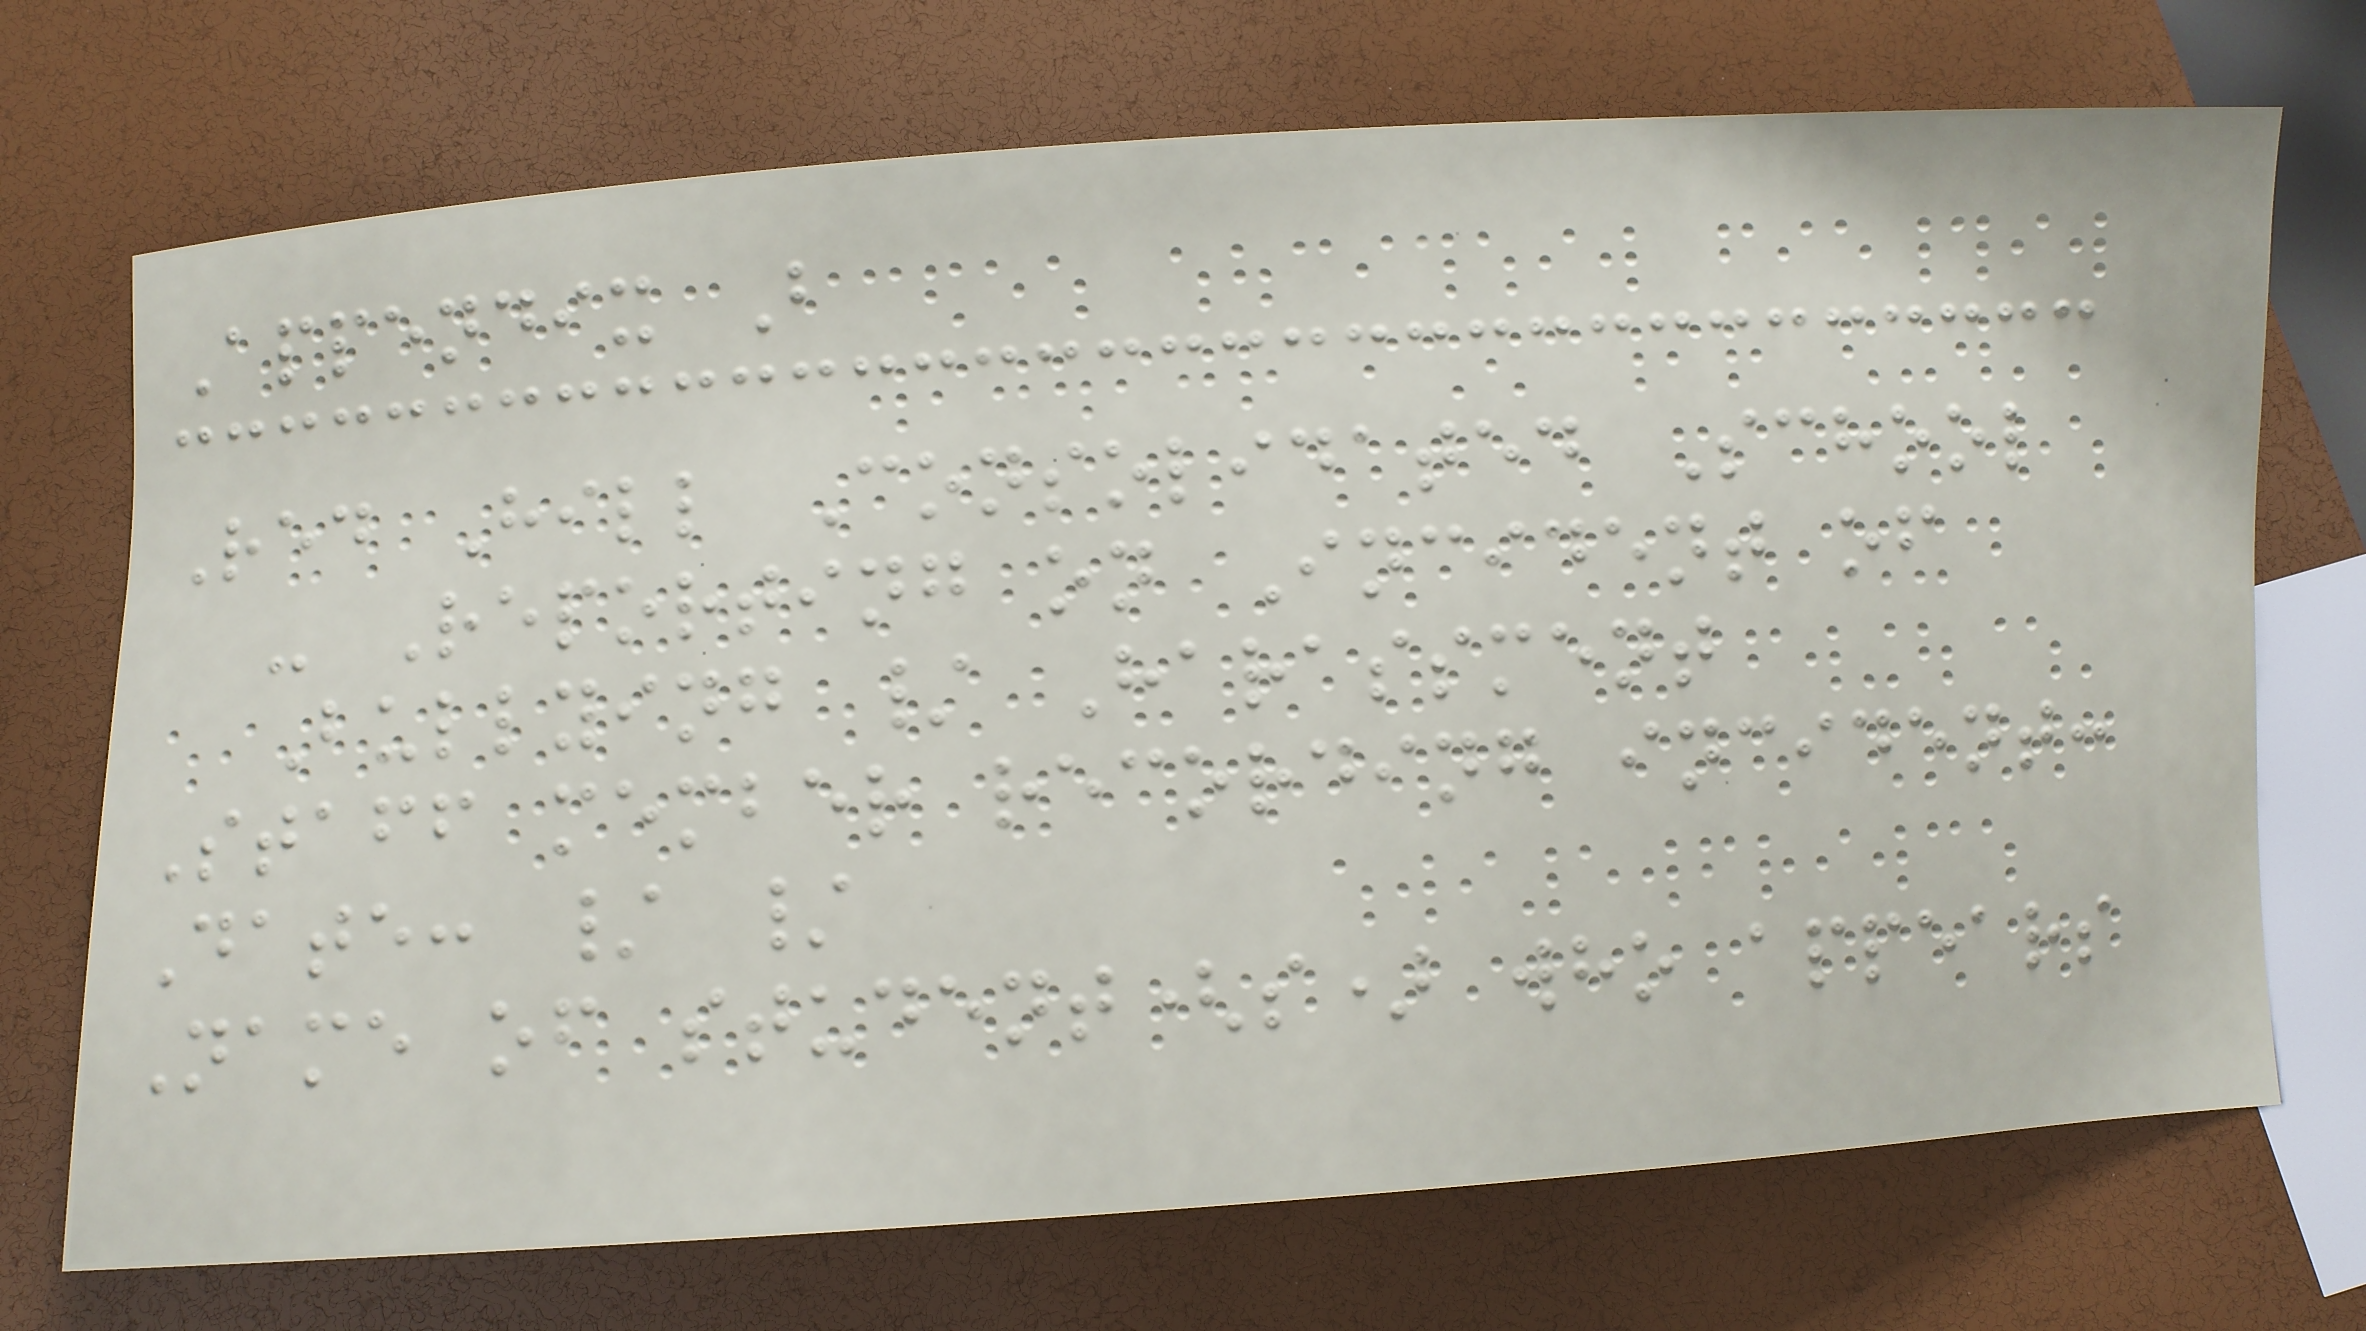Appendix B
Red Hill Consolidated School
- Reporting on Incident of
Bullying / Harassment
Staff member recording incident:
Date: / /
Name of student(s) who appears
